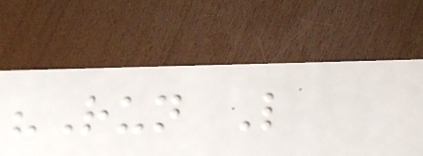"Run Like
